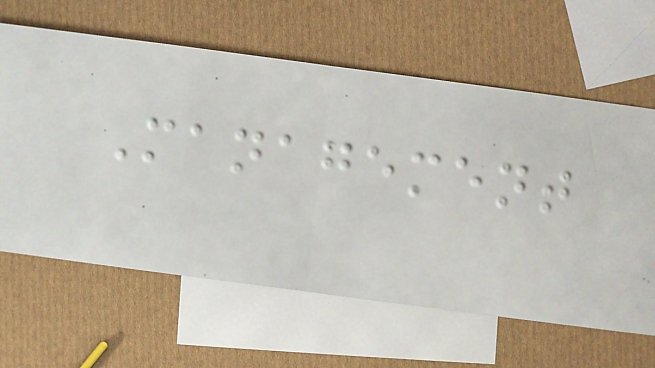Management
